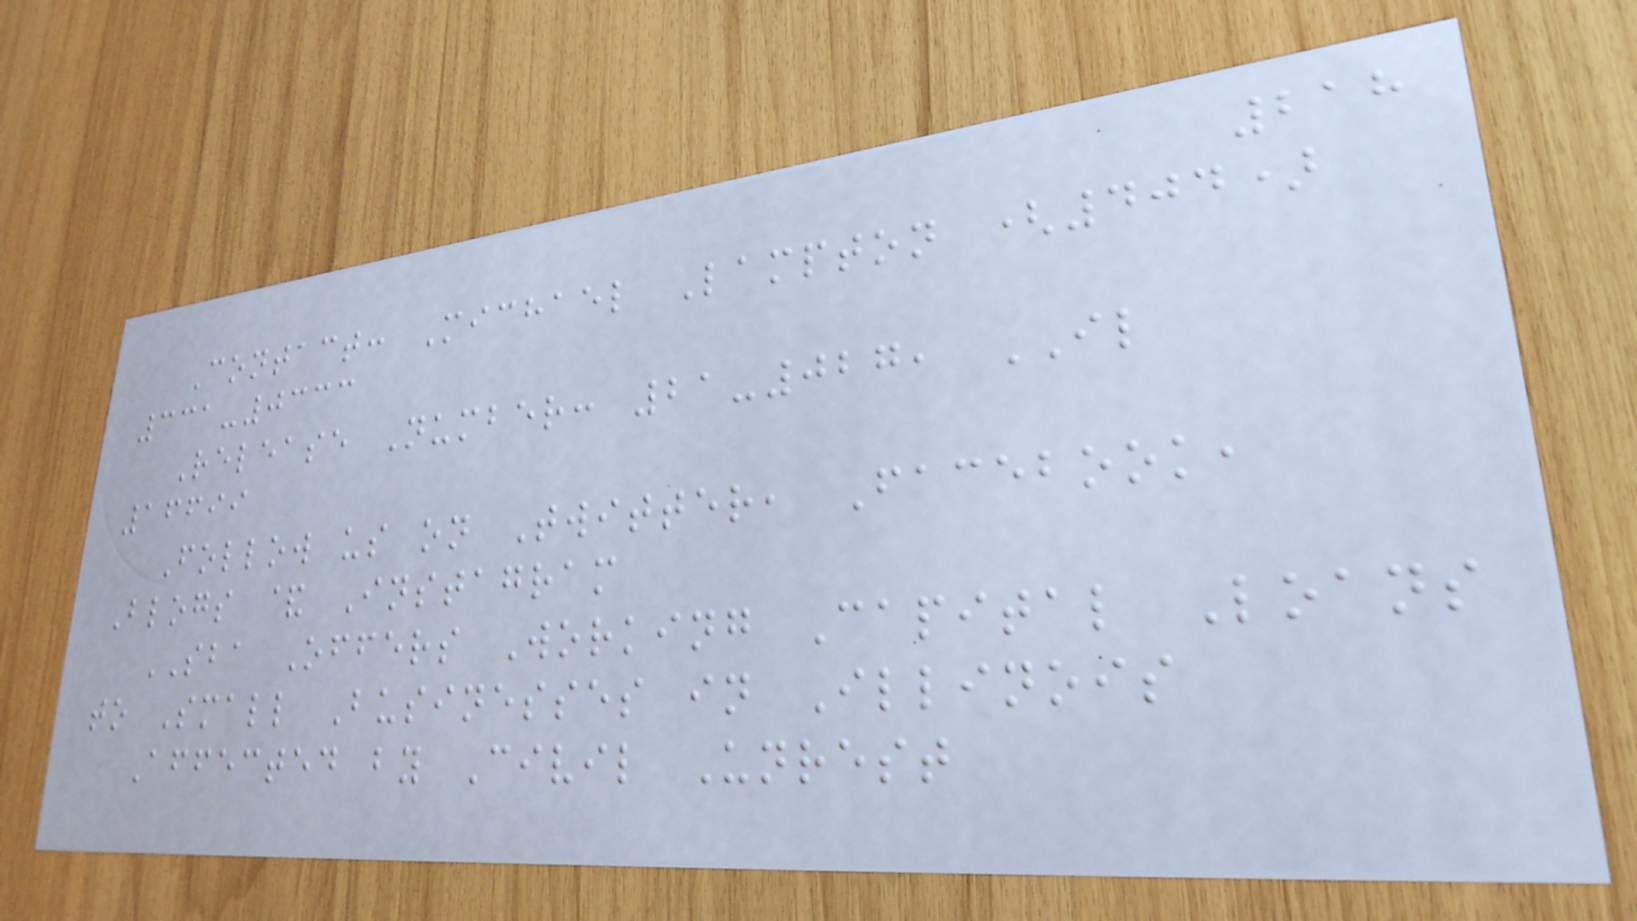218
Contact: Michael Lampton (404)
331-0333
Release Number: 21-027, IL
16699
Follow us on Twitter, Facebook,
Blogs & Instagram
SBA Offers Working Capital Loans
to Small Businesses in Illinois
Affected by Civil Unrest
